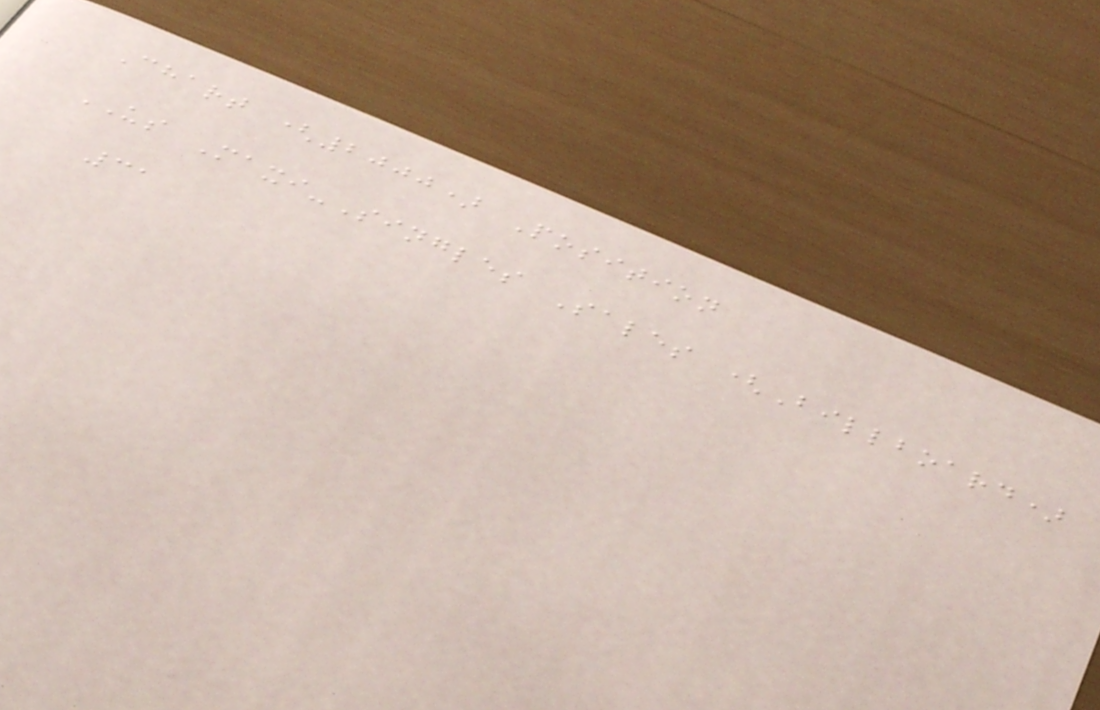Chart (2000) Position
US Maxi-Singles Sales (Billboard)
31
